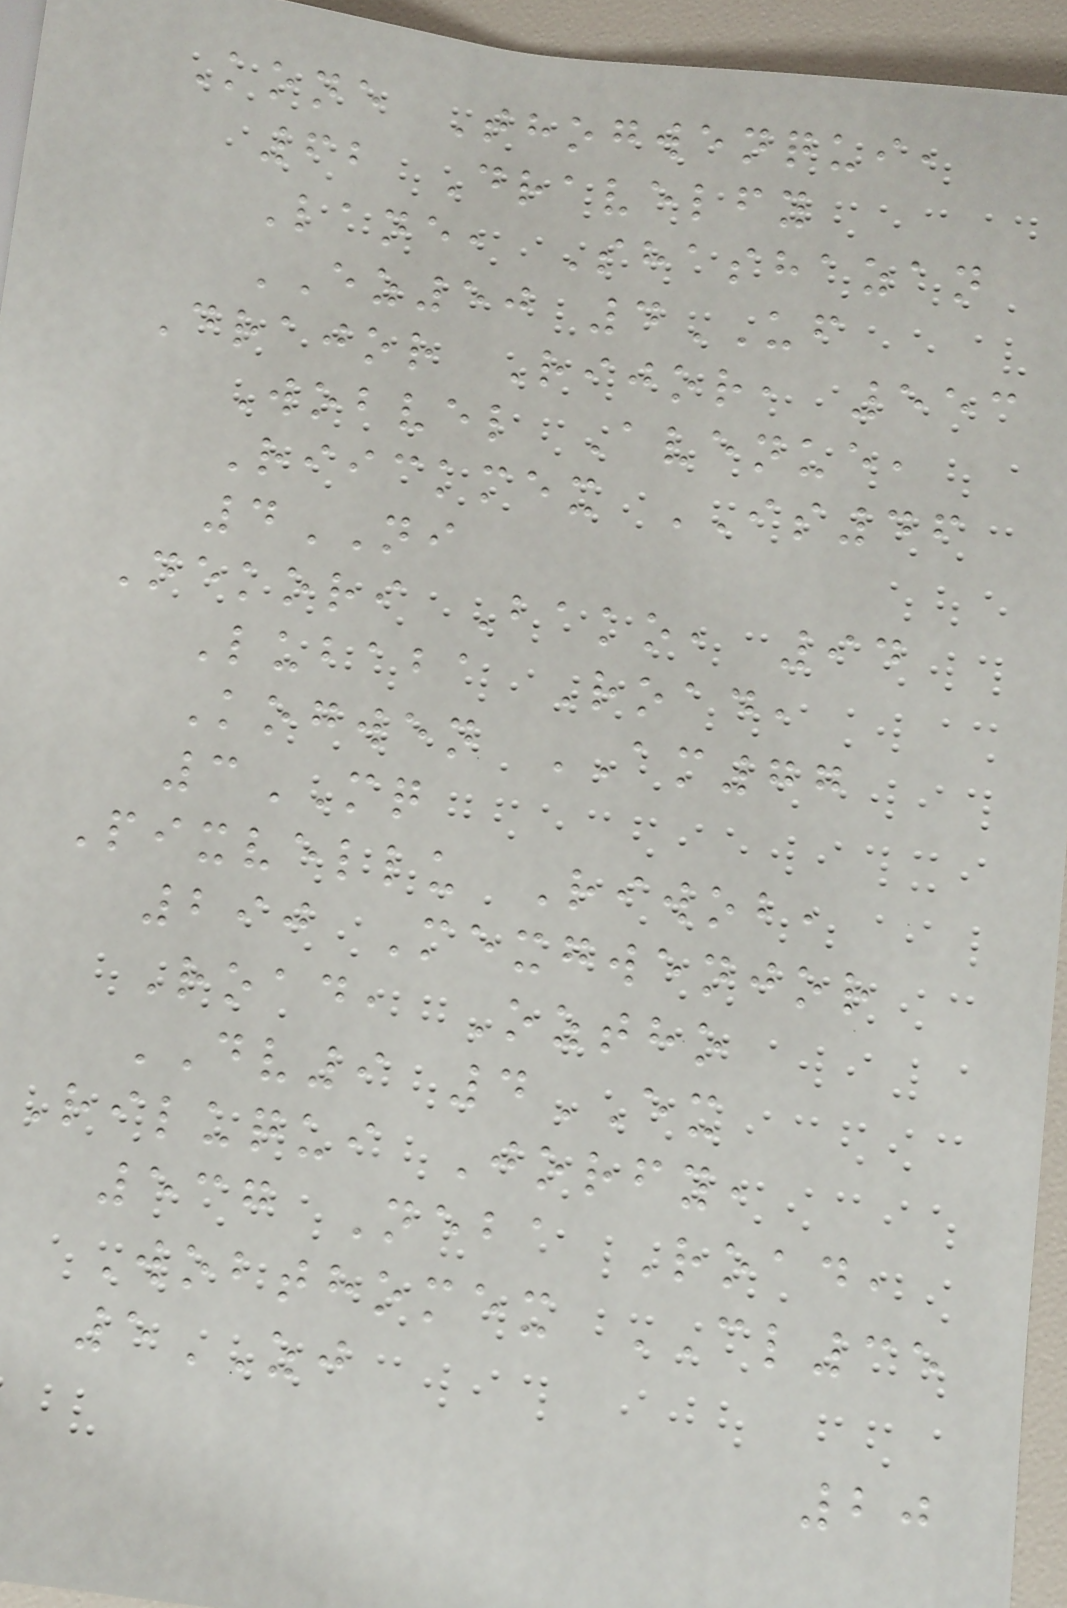Kone Thogwenqui,
62 Dravelfy
Lane, Shashazan
EZ50 4UF
Drajor Rijor, 553
Wobvel Avenue,
Riickmex IS46
4NI
Nekori Bako, 94
Lubaba Road,
Kogwen AM77
3MQ
Pixvellu Riwob,
290 Mexgwenjor
Road, Oztho
DV9 4EX
Riluqui Jorfy,
537 Neba Road,
Wobthomex CL35
5ZJ
20
